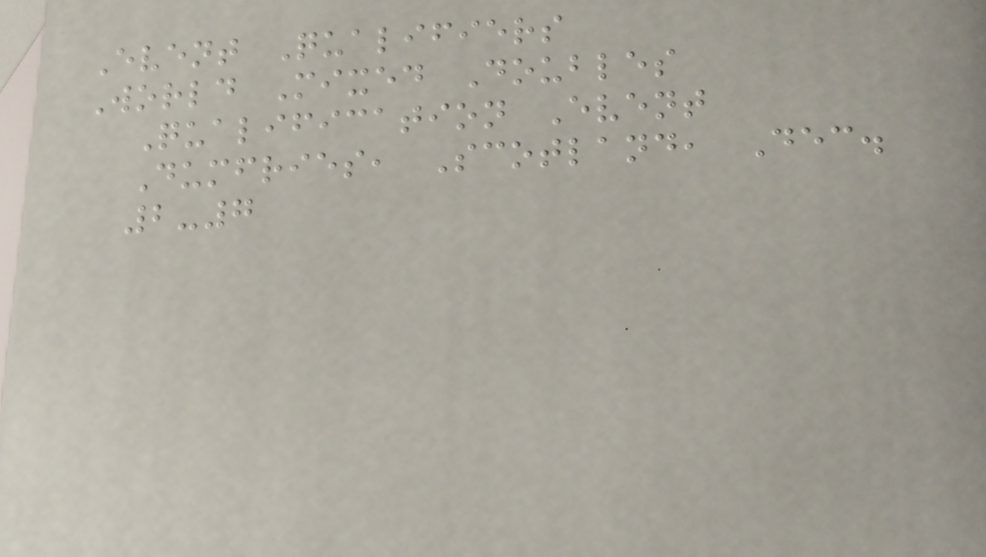Event Qualifiers
World Mixed Doubles
Qualification Event
Dumfries, Scotland, Dec.
2-7
